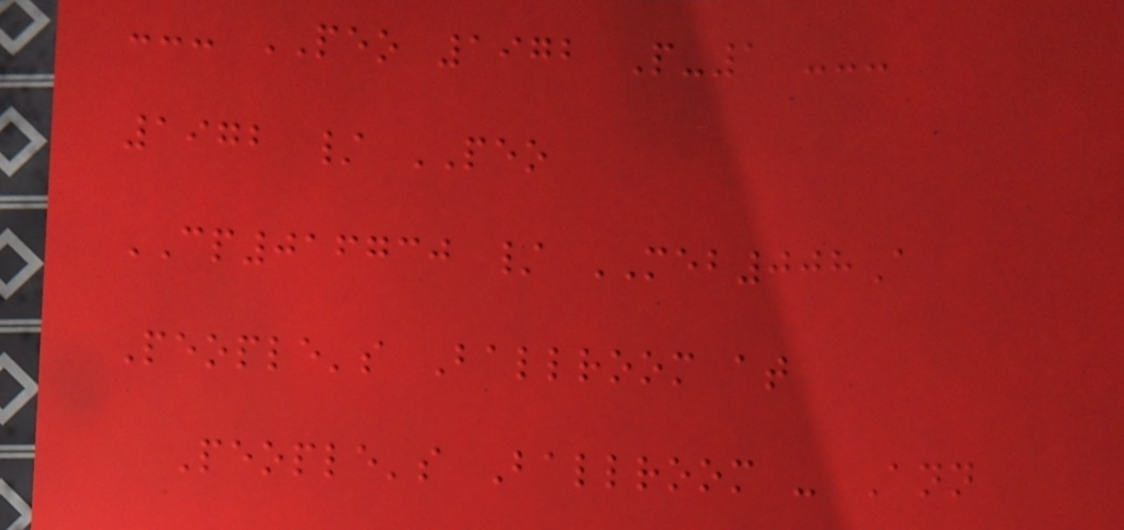--- PEO 1972 P-1 ---
1972 / PEO
CP016730 / MEB008A
People's Ballroom at
People's Ballroom - Ann
